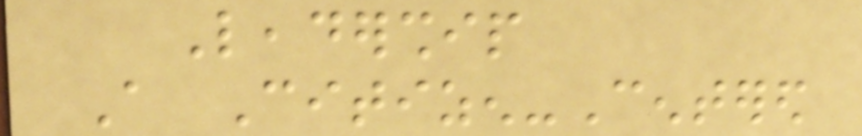Leadership
A Citizen-Centered
